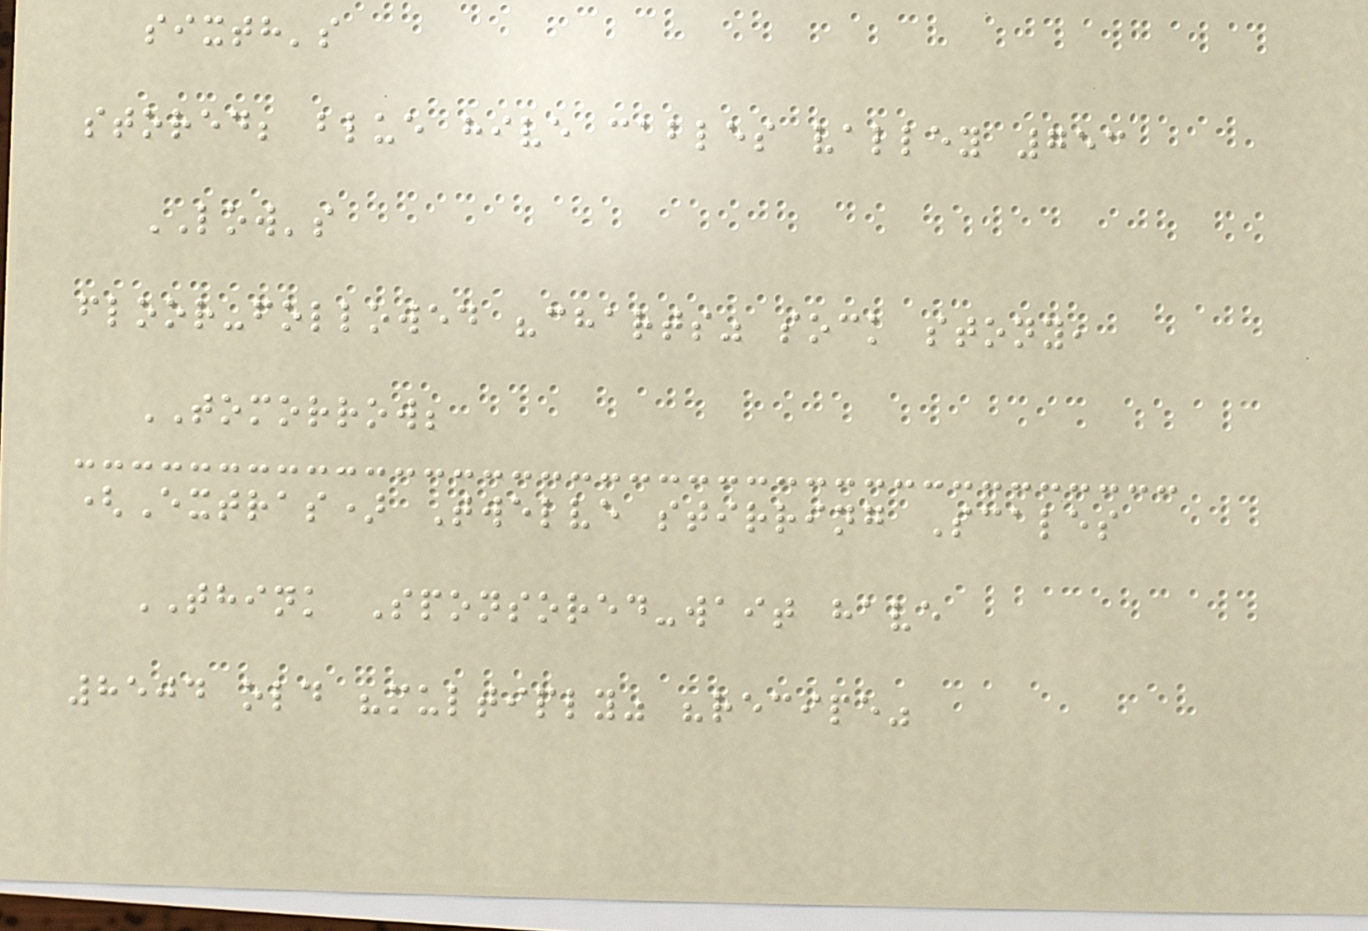sixth's
stored; blue hive cables valley 753
LOW's
floor-followed "charts" sock stony,
TOMORROW;
(Extras) Twelve stirring Scales
THINK Sponsored-wait have
8504 old "multiply" "recipe"
